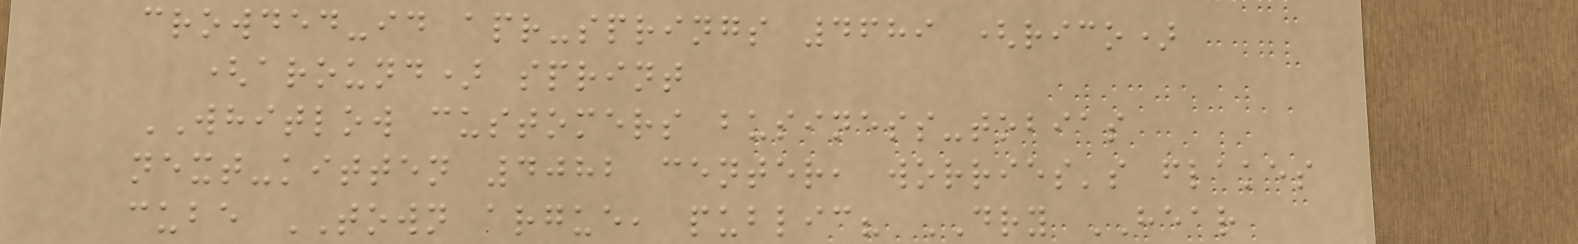crowded-id apr-springs 4689 (rico)
(around) sprint
WHITLOW customers business-tobias
next-kitten 4082 center, worries's flakes
cube TOWN argue, public? DRY HEAR
